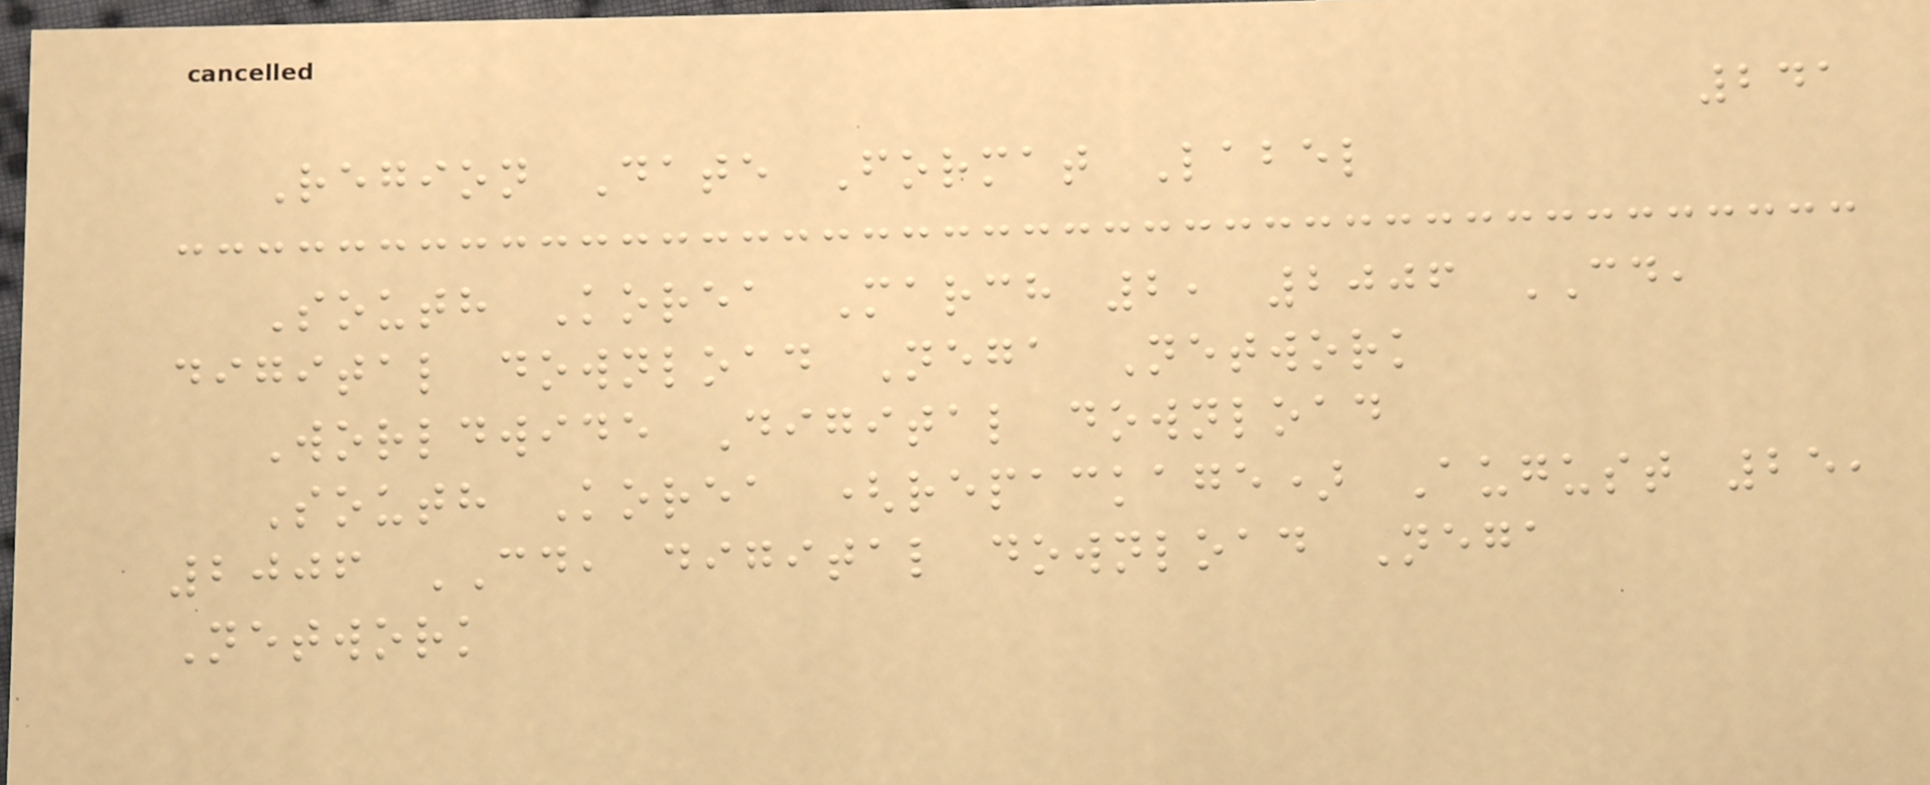241
Region Date Format Label
South Korea March 2, 2006 CD,
digital download Nega Network
Worldwide Digital download
South Korea (repackage) August 25,
2006 CD, digital download Nega
Network
